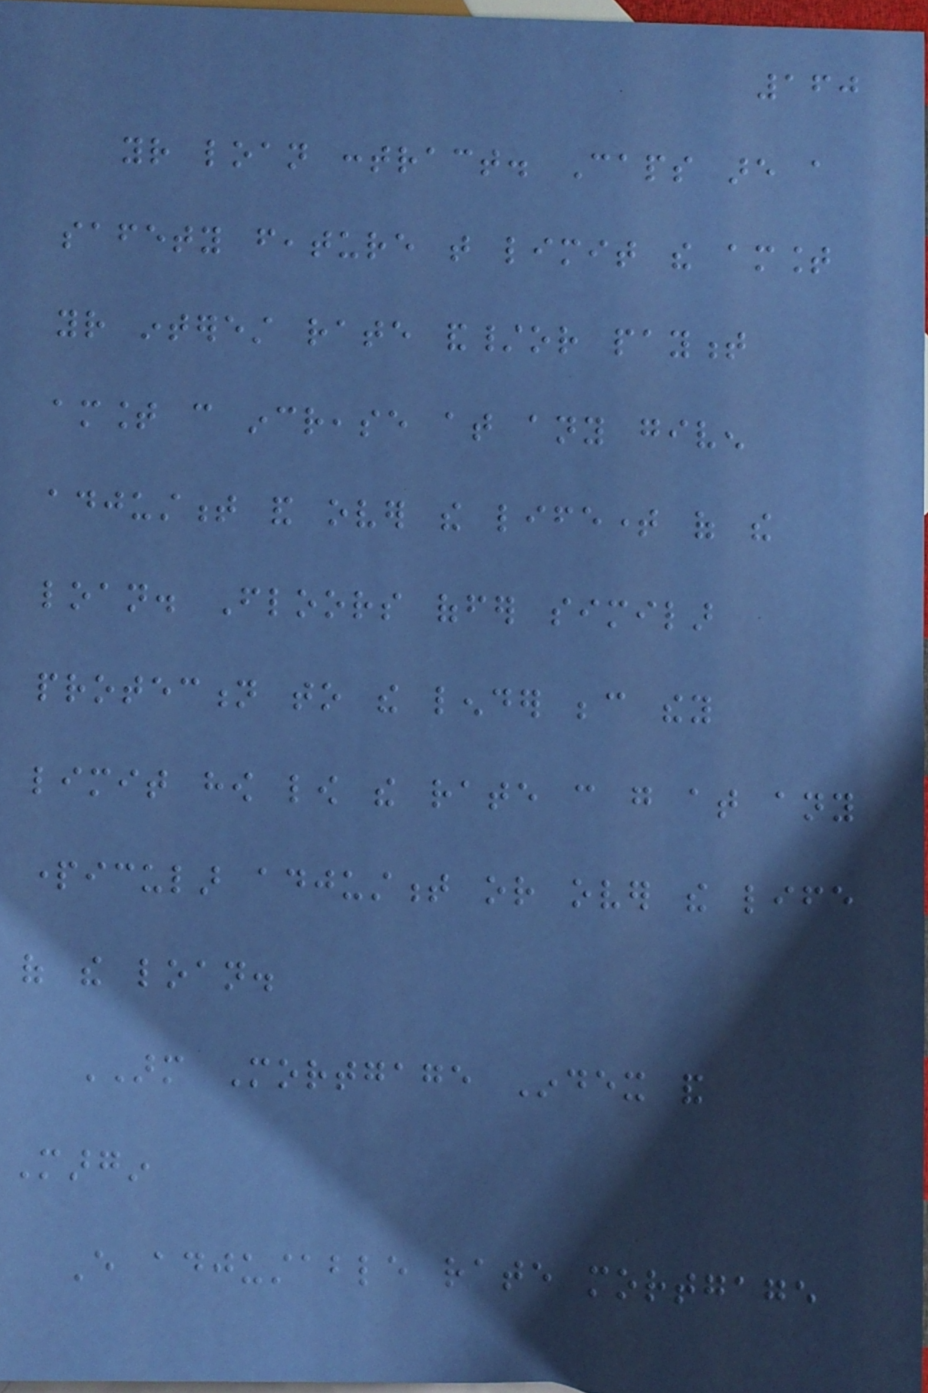160
your loan contract. Caps are a
safety feature that limit the amount
your interest rate and/or payment
amount can increase at any given
adjustment and over the lifetime of the
loan. Floors offer similar
protection to the lender because they
limit how low the rate can go at any
particular adjustment or over the life
of the loan.
ARM Mortgage Index and
Margin
Every adjustable rate mortgage
